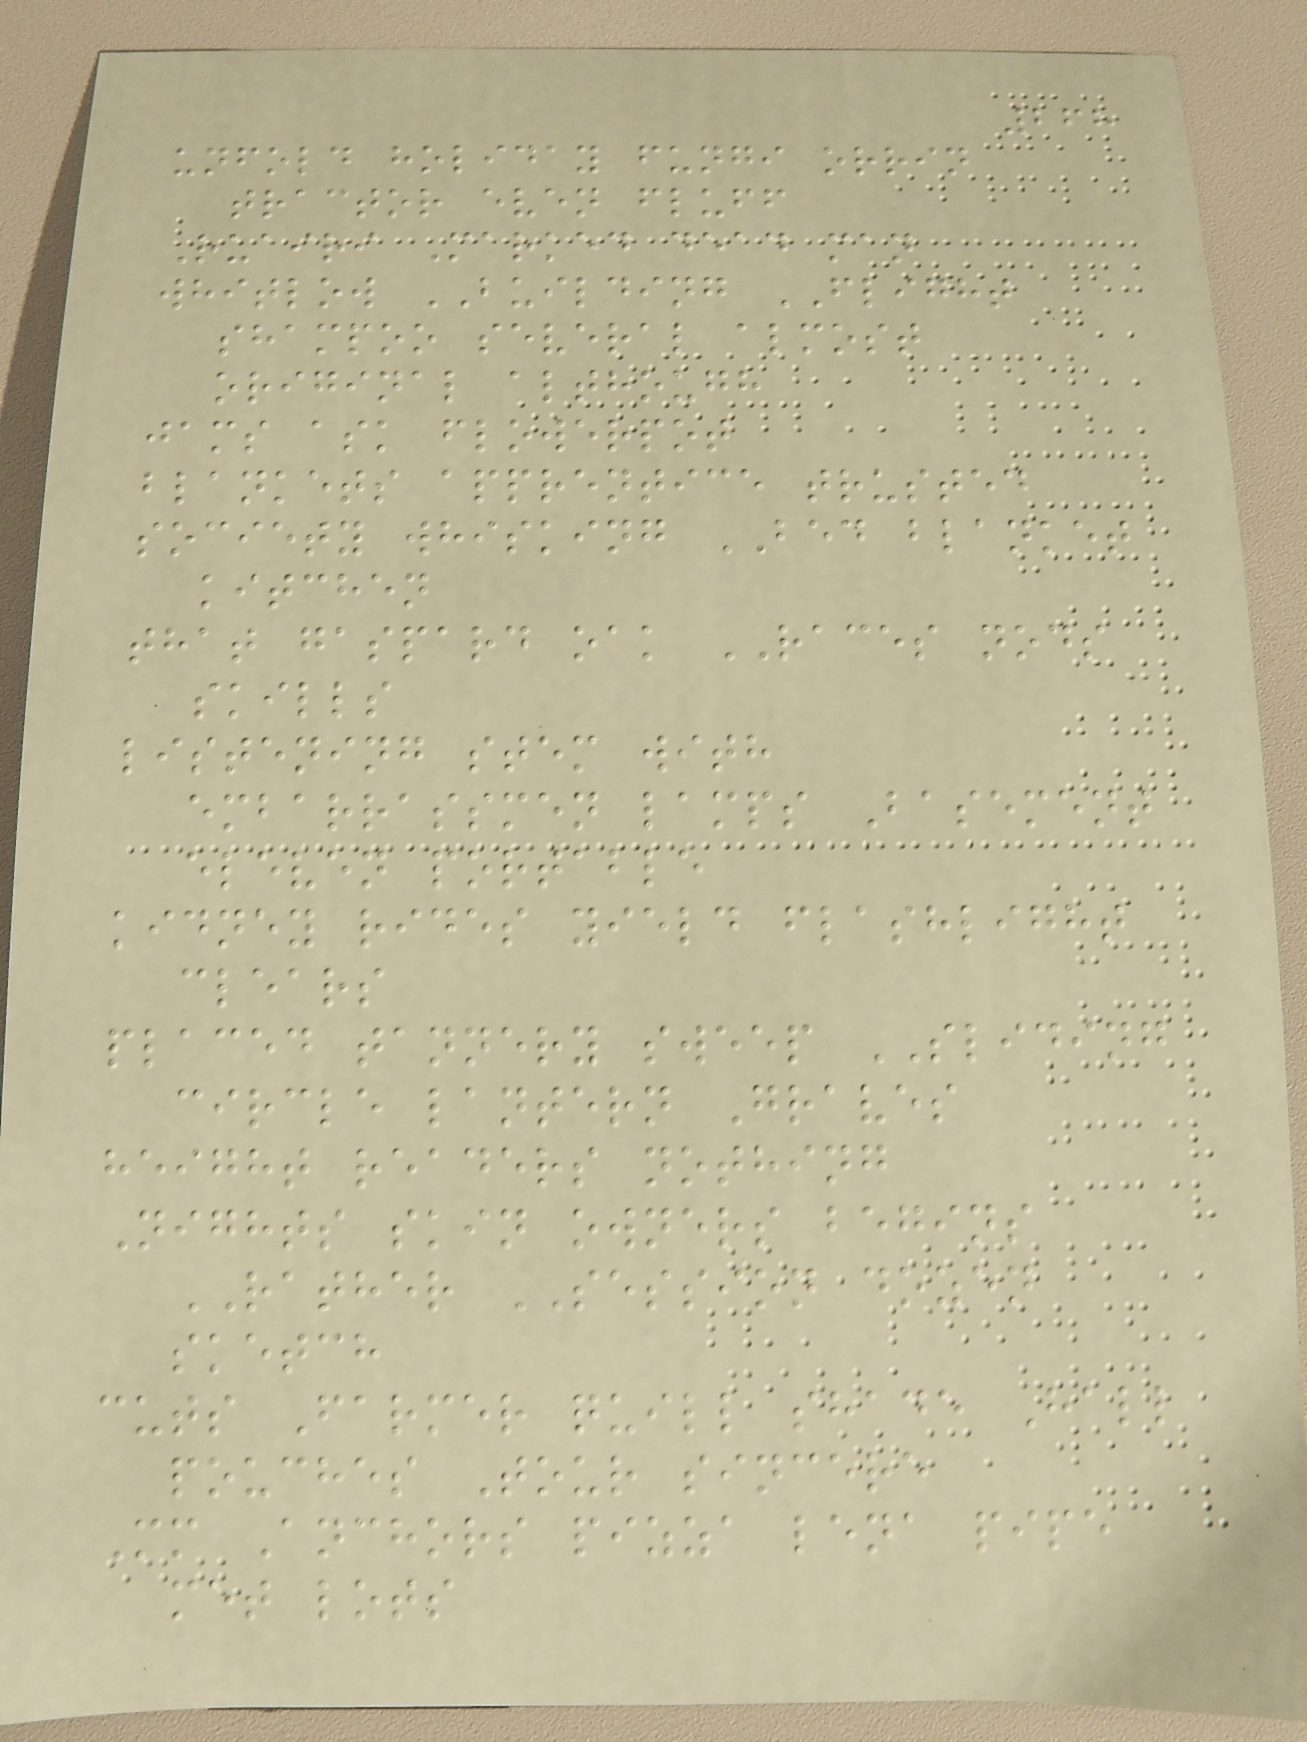268
unfold holiday fungi orrin
tractor even fluff
Ruairi Marked dead man
whitlow BUILDING FLIGHT
shampoo several almost
original although
jams ask flowerpot
blankets apprentice trusted
society whisking BED blanket
kitchen
that gaspard oak RACES nods
skills
listening stem with
embarrassmen lamps Basement
eleven portable
kidney rides yield flashlight
clears
placed tannery sweep SLIDING
circle lantern Graves
height readers nothing
Nights skin owners begins
RATHER SESSION dozen
sketch
cuts Farmer quill shade Hall
pouches Tour sincere
Mm Anchors pizza lena pipe
met lots
